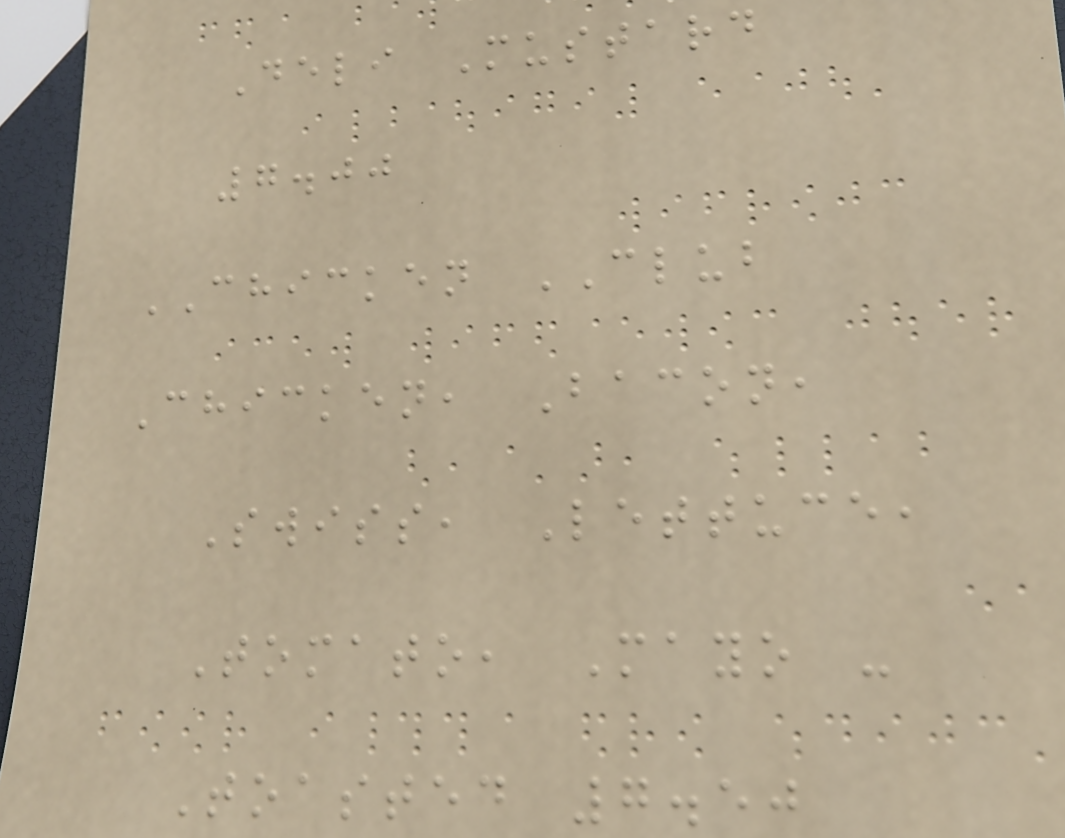Deli Mustard
7.00
CHICKEN CLUB
Chicken, Bacon,
Swiss, Lettuce,
Tomato, Mayo -
Toasted 7.50
